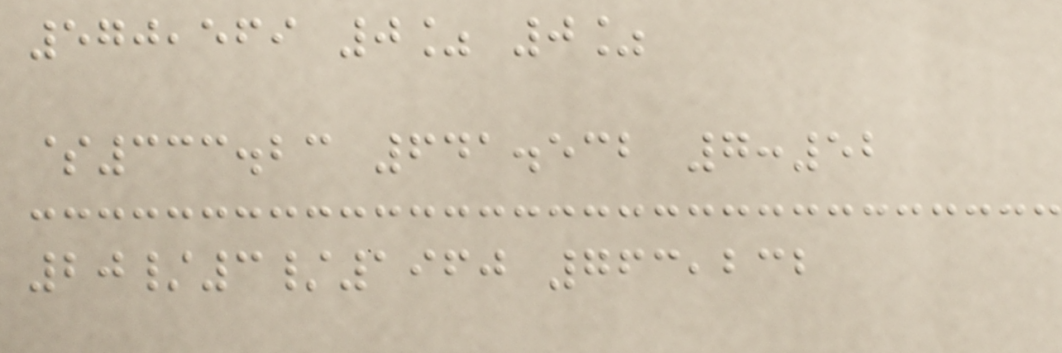570,569 0% 0%
$333.23 641.532 7:52
20/3/1960 763,232
